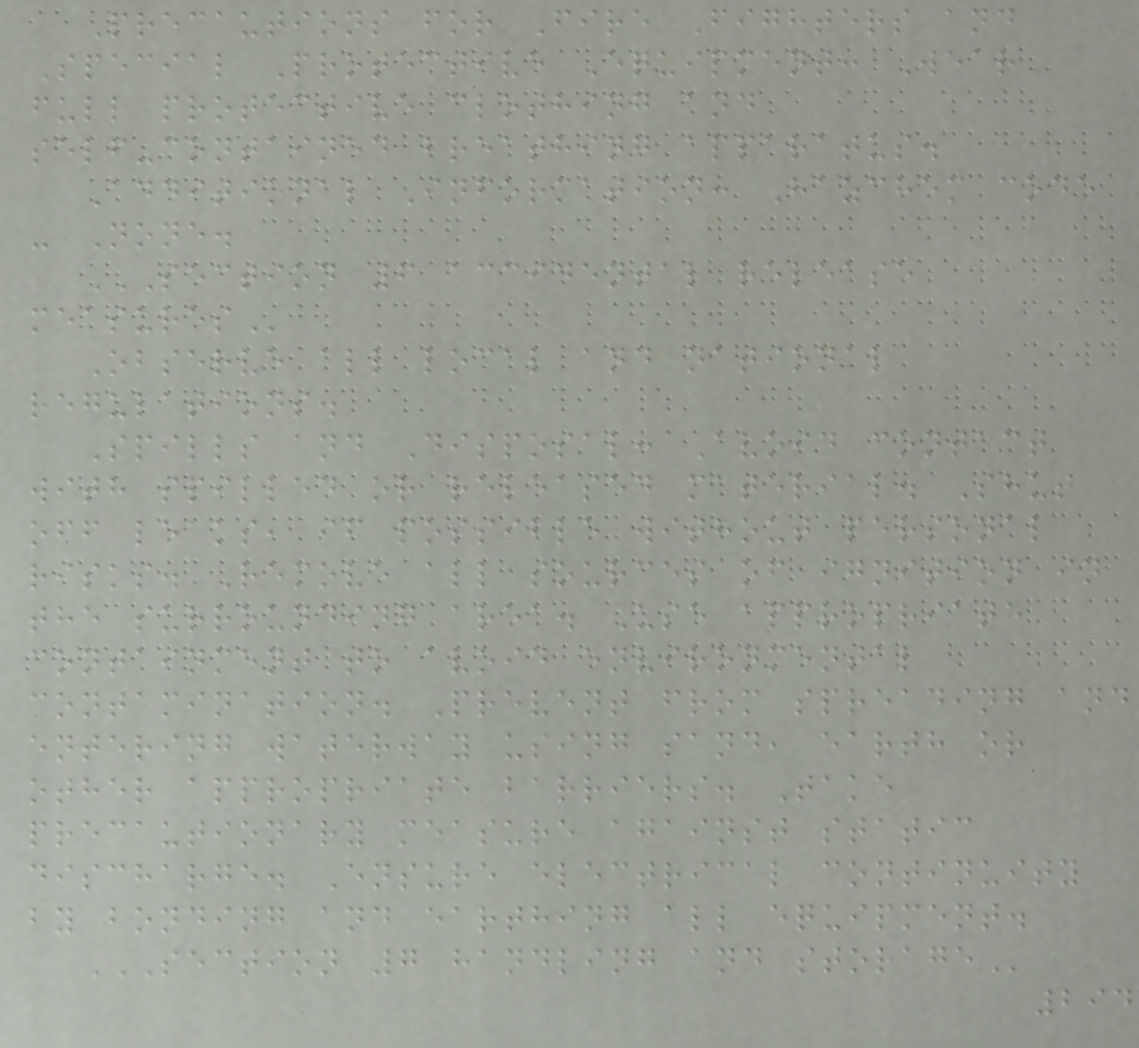Precautions for Fire Fighters and
Special Protective Equipment: Wear
full protective clothing and
self-contained breathing apparatus.
Additional Information: Hazchem code
- None.
SECTION 6 ACCIDENTAL RELEASE
MEASURES
Observe all local and national
regulations.
Spills and Disposal: Avoid contact
with spilled or released material. Shut
off leaks, if possible without personal
risks. Remove all sources of ignition in
the surrounding area. Use appropriate
containment to avoid environmental
contamination. Prevent from spreading and
entering waterway using sand, earth or
other appropriate barriers. Take
precautionary measure against static
discharge. Ensure electrical continuity
by bonding and earthing all equipment.
SECTION 7 HANDLING AND STORAGE
294
